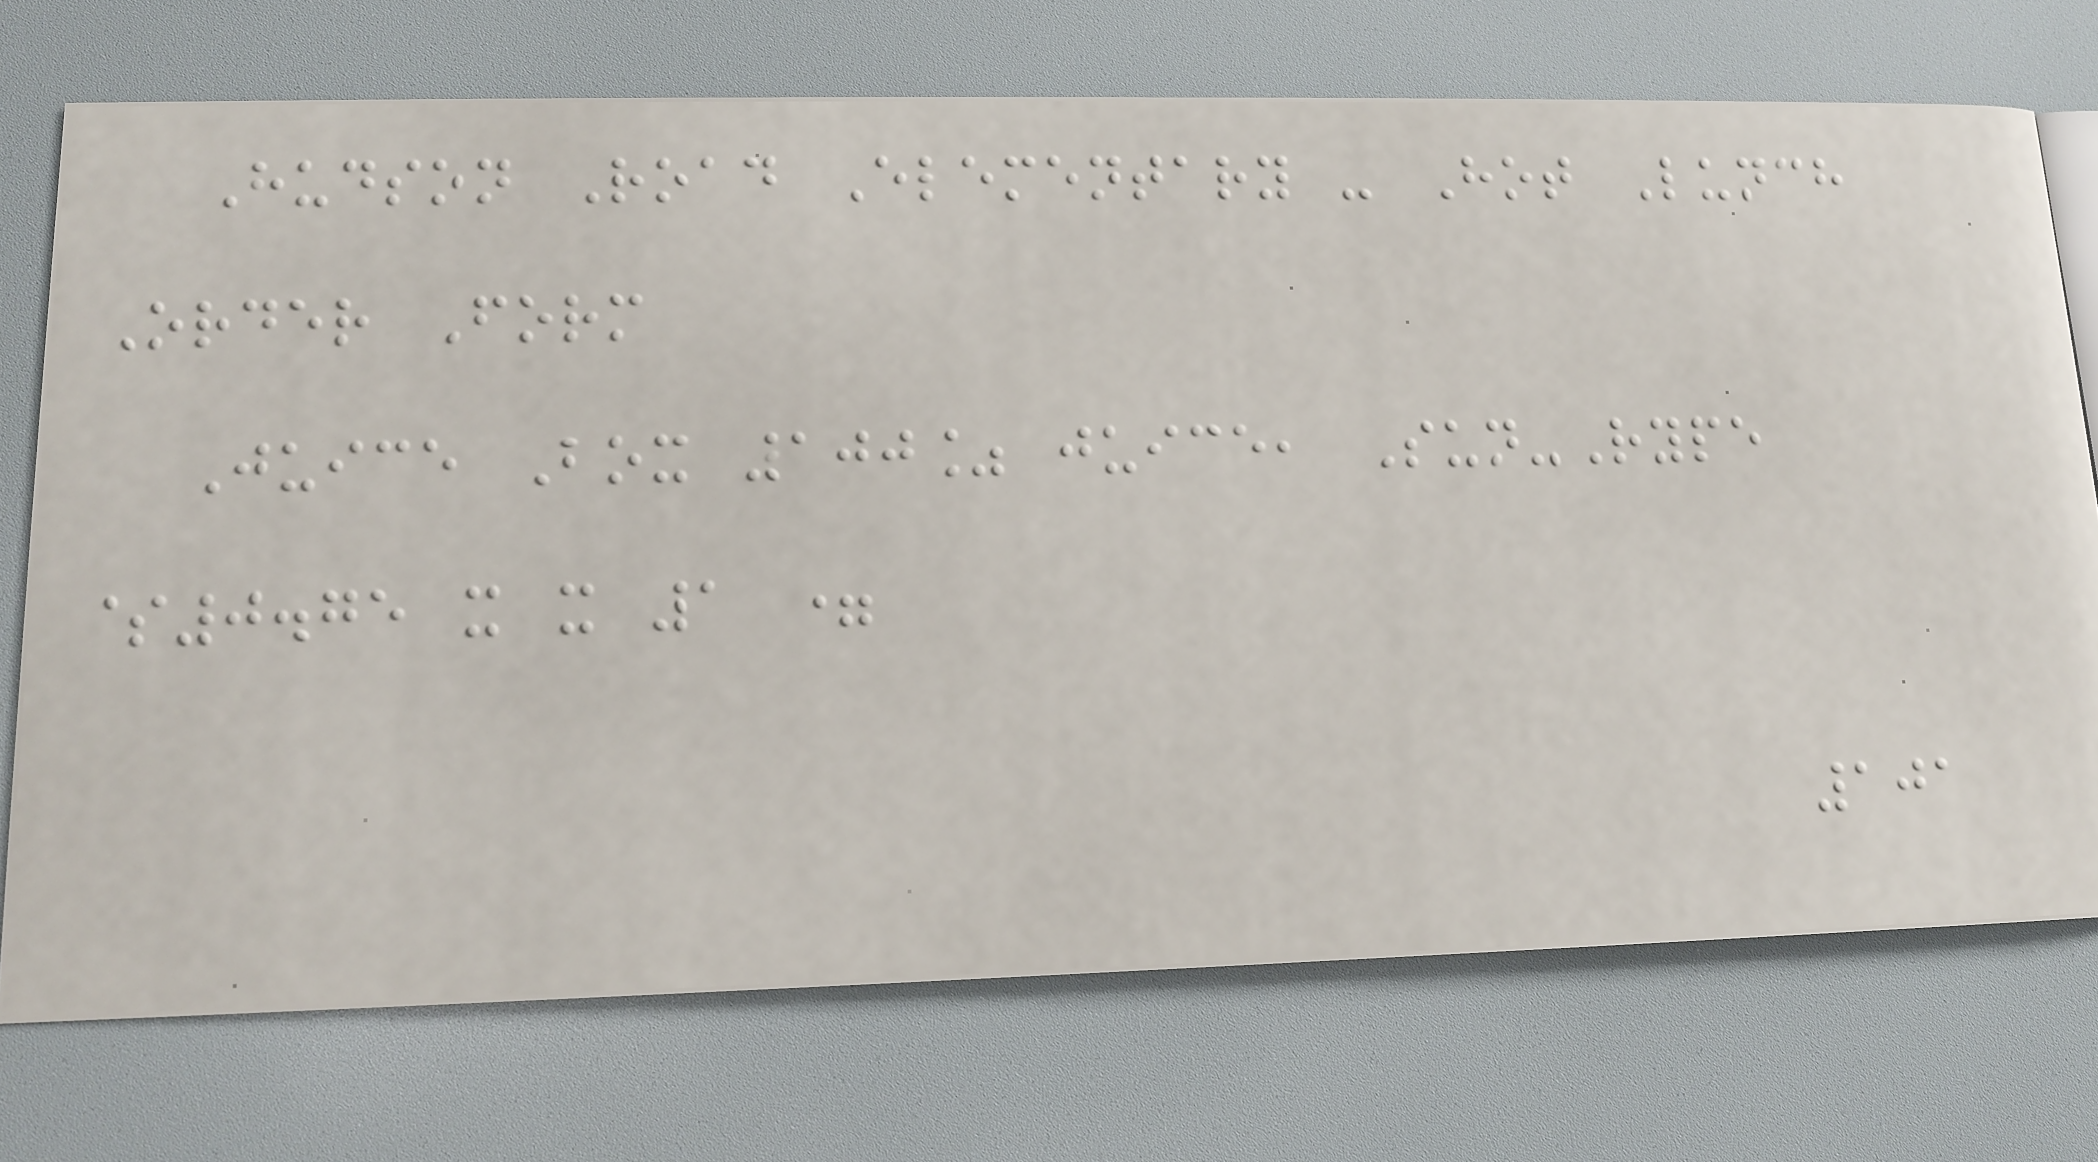Hudson Road Elementary - Hot Lunch
Order Form
Juice Box 100% juice, Sun-Rype
$0.75 x x 1 =
101
